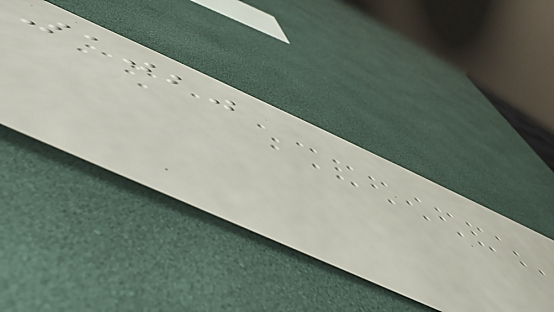1020
